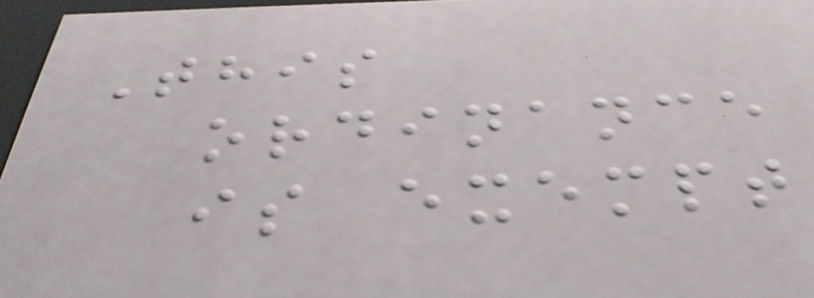This
ordinance
is exempt
